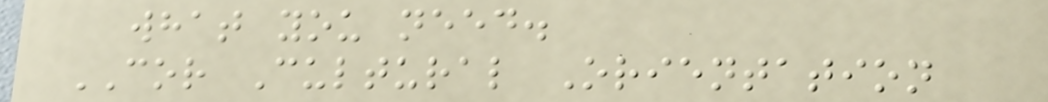what you need.
COR Cultural Orientation
